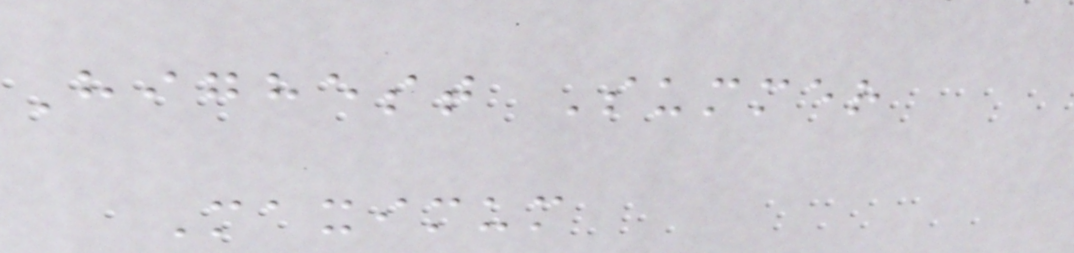Highest Summer
Maximum
